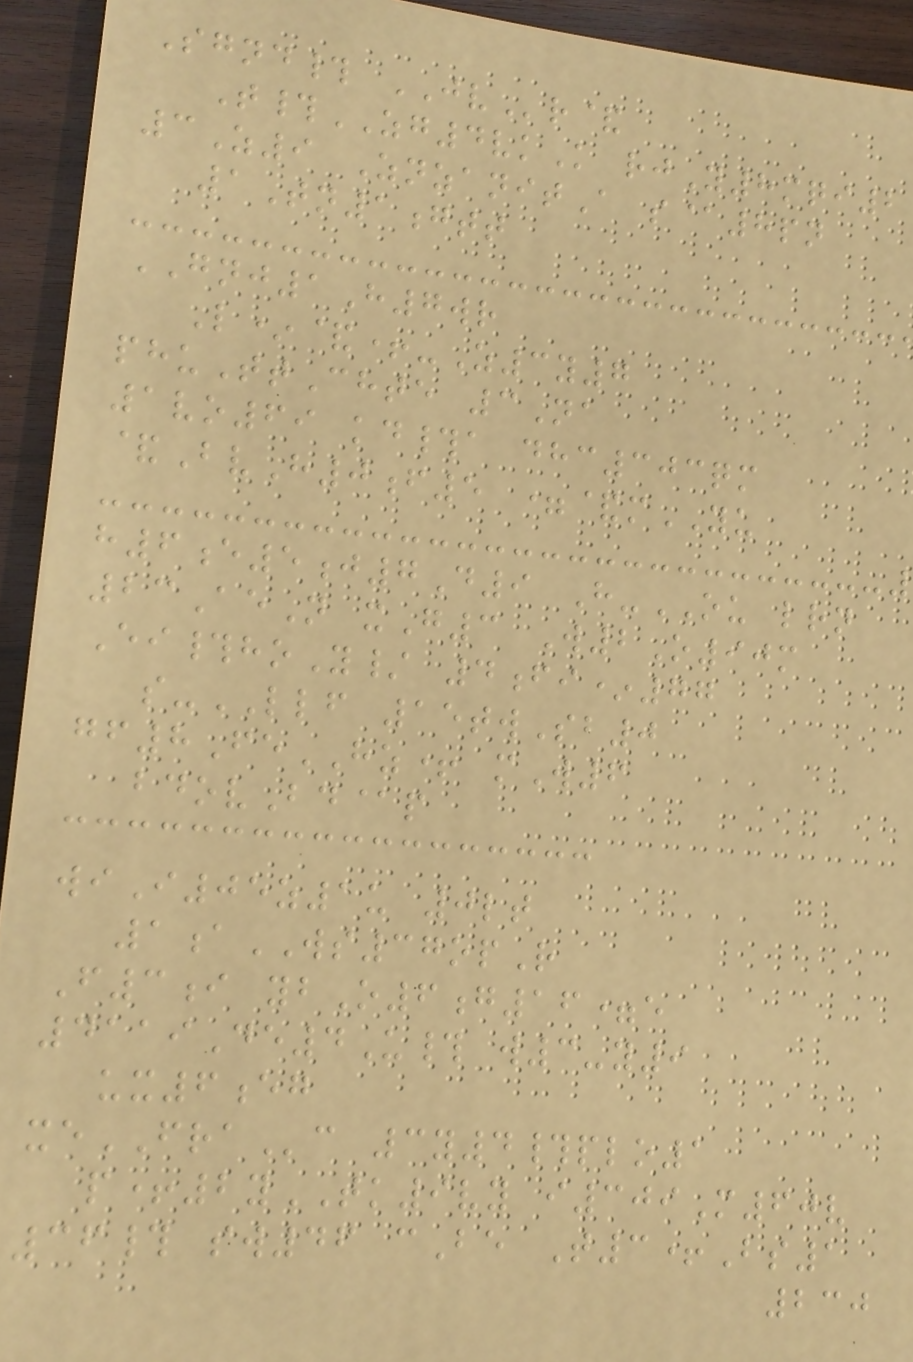Sgnd# JVr&
T#ZG4vkK rjY8mqi2
3Z9 ZnzanitA s@8pn
1Tn1gtt
GNJ1H7wr
L*&+-Z3y7
phuTtChte 3Na
1vo69 kd#a dhc303qm
&BvH0f5 =&mYU
h6e5j7D9 H-OU lrn
23AeN xG3 W2O90m
Ei#hoY/ 4fi*77
s-LLF 15twSb0
gf8FeHZ+ mW6
bdovBd@p
wiI05z1u 0lt
1aWS37opR
F3i ybO6g16=e
4119De4U# w3-y9
ux6eg
xeFRAc 3y4#plo1
p+2yTK9vy i309M60v
36# sw46 cBe T3+Bs1
230
